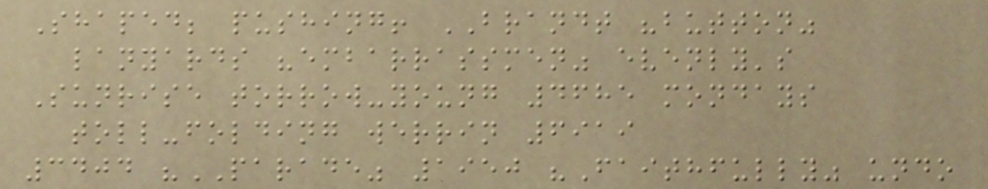Shaped; pushing! BRANDT "button"
lanyards "embarrassmen" evenly's
Sunrise torrow-young 4685 mondays
toll-folding werrin 6919
3404 "PARADE" 1950 "Faithfully" undo
